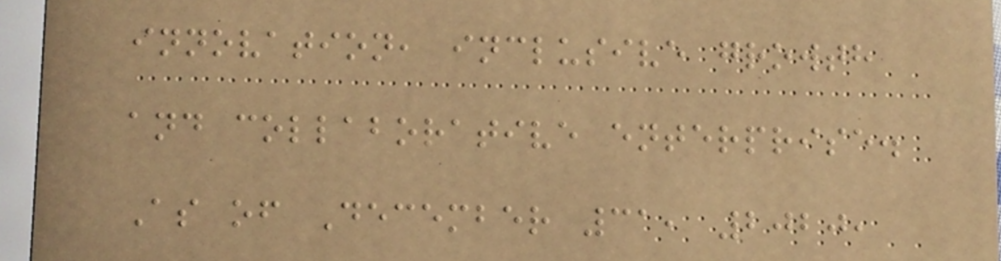innovation, inclusive growth
and collaborative enterprise.
As of December 31, 2020,
